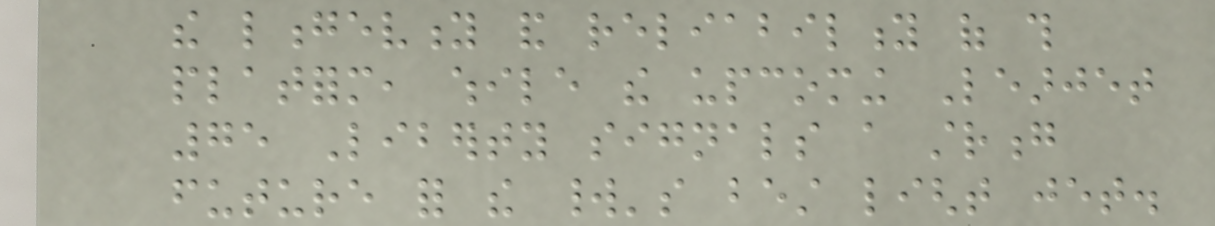the longevity and reliability of this
platform, while the upcoming Learjet
75 Liberty signals a strong
future for the world's best light jet.
